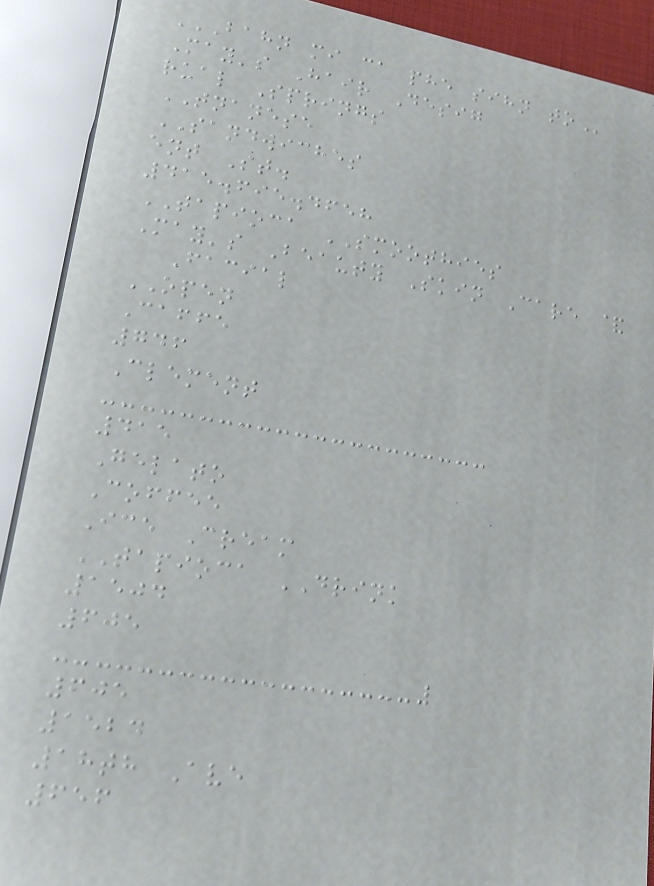BAHN MI CA PHE SIHN TO
May's Hair Desig
rual Springs
TNANESE
SANDWICHES
ent St.
415.695.4658
TAPIOCA SMOOTHIES
May's Beauty Skin Care &
Facial
OPEN
Caffe
746
Clement
415
Gelato
Coffee
Ice Cream
TAPIOCA DRINK
1504
605
605
1524
18th Ave
656
